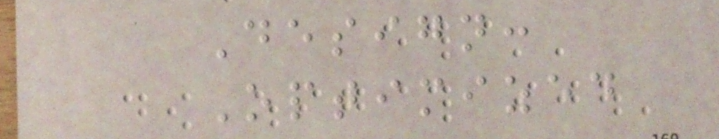Design:
Optimized
